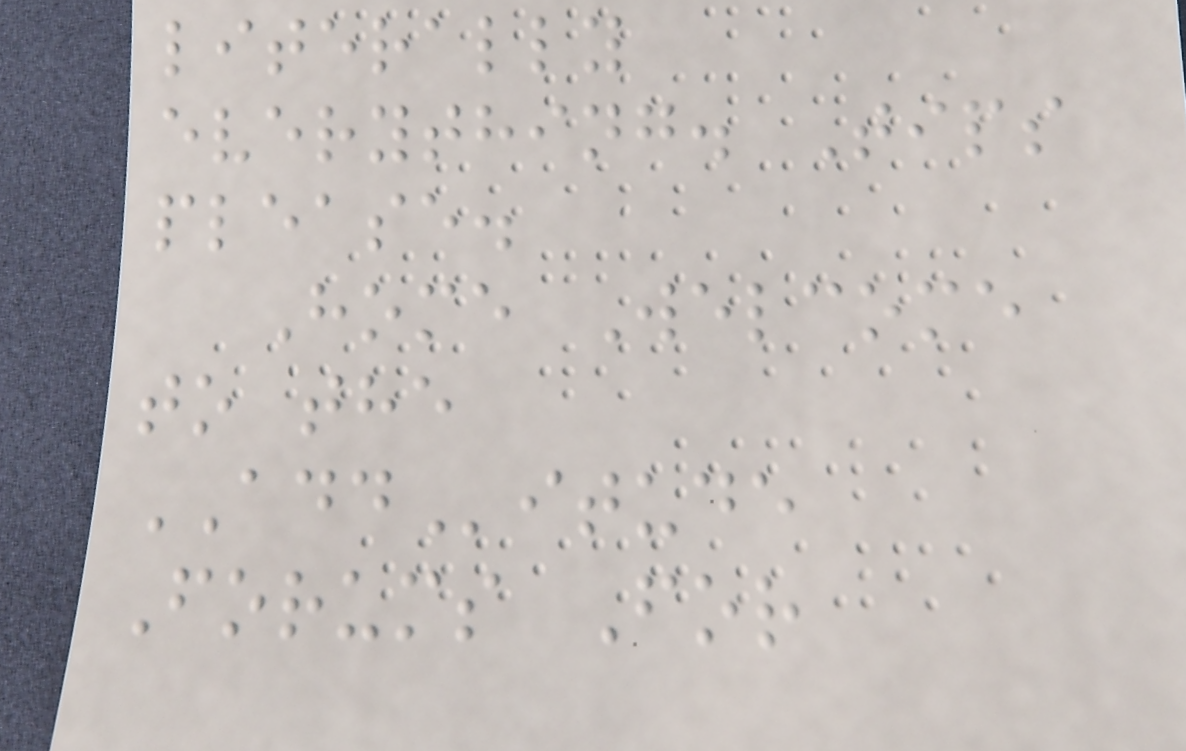literally
everything. Tips
please.
Home Welcome
to the
ADDitude
Forums For
